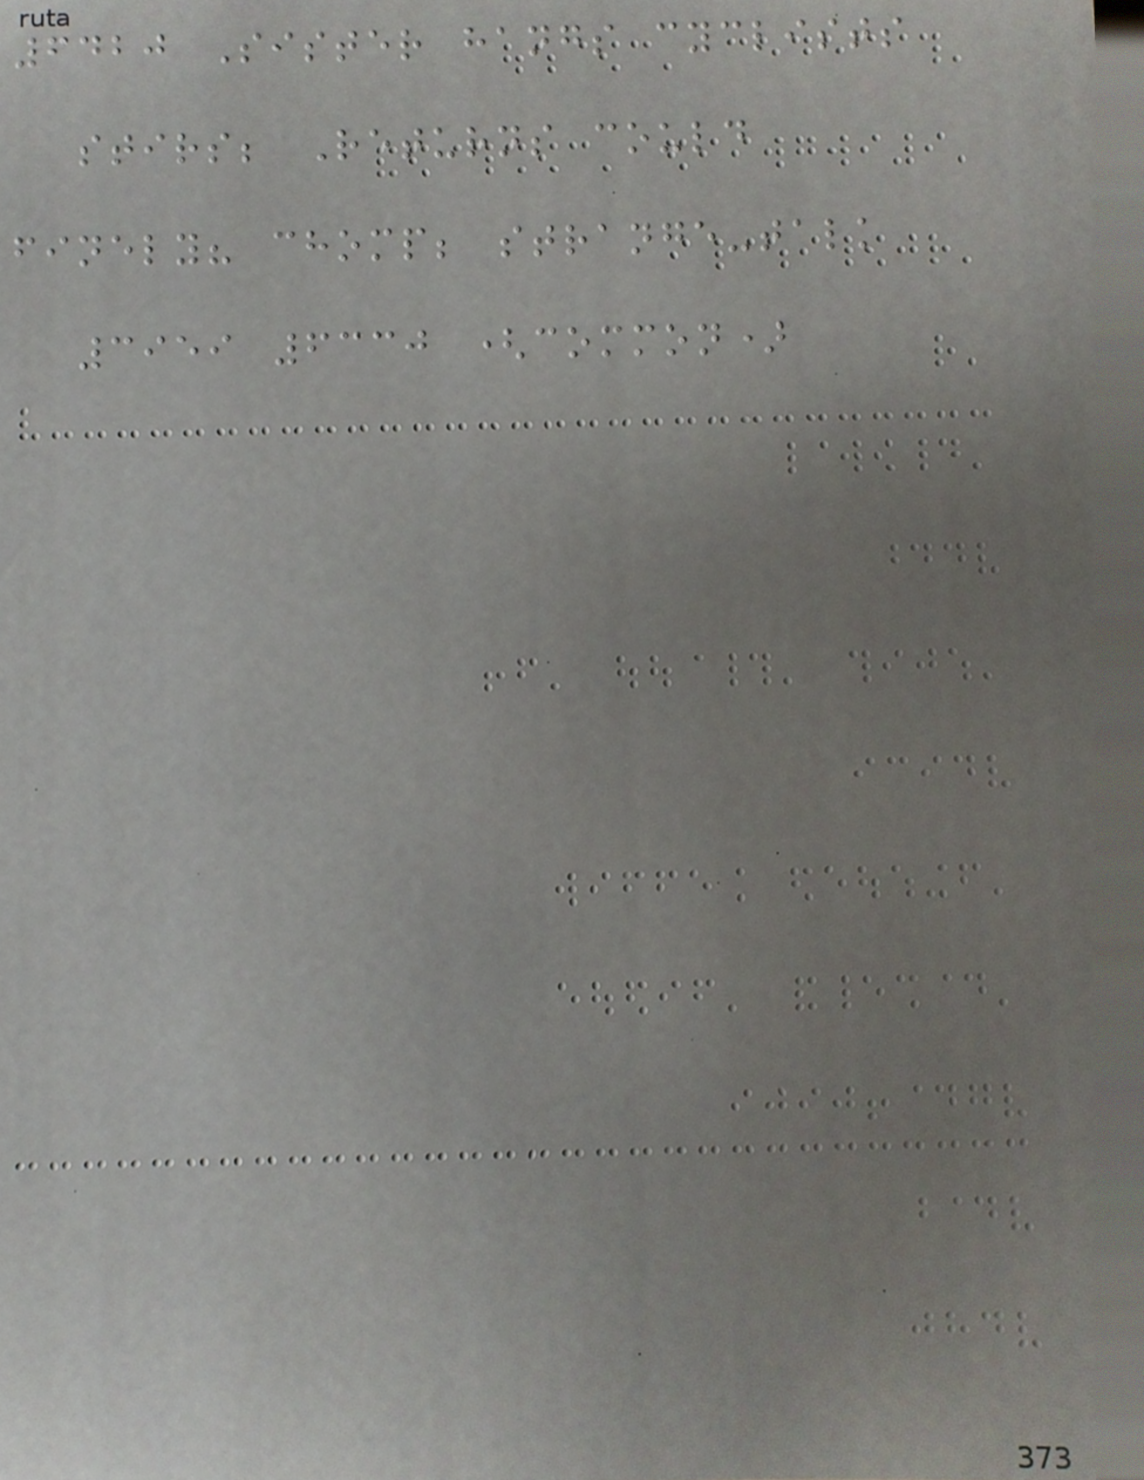6420 Sister hangs cyclists
stirs; Returns could
finely? chomp; strange-talk
3959 6330 (common)
